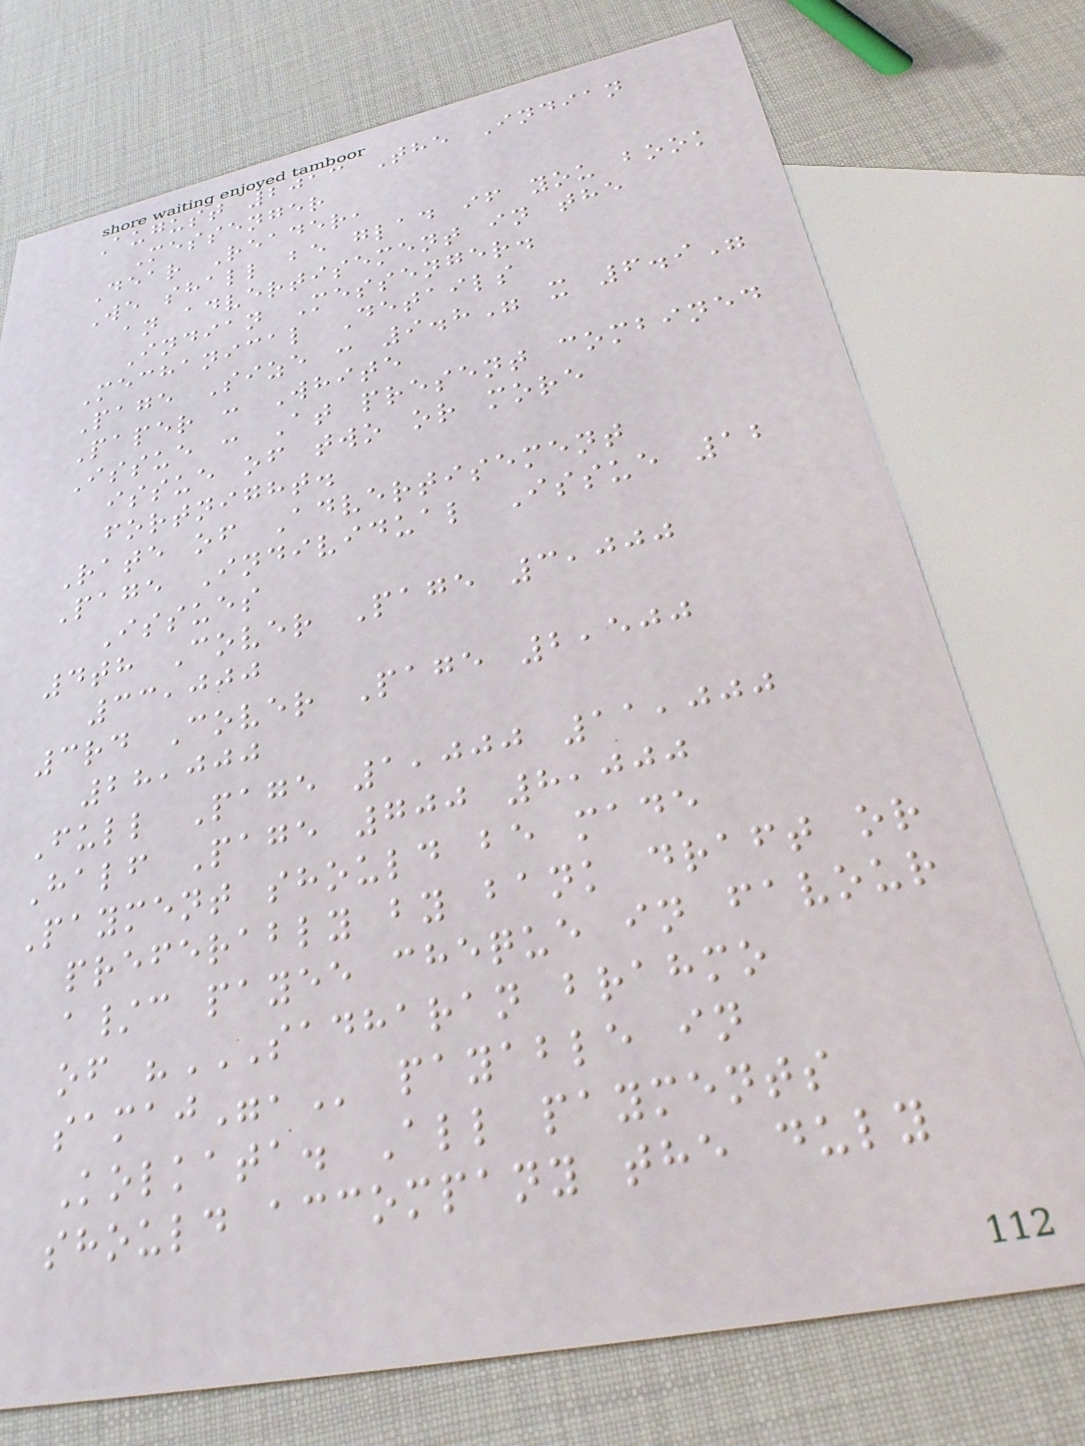August 2013 The Indian
Messenger
Dear Reader,
We shall be glad if you book
an advertisement in the
Indian Messenger.
Mechanical Details
Page Size : 9.8" x 6.9"
Paper : White
Issue : At present combined
issue of two or more
fortnight.
Rate of Advertisement
Page Individual Issue 12
Issues
4th Cover Page 3,000
33,000
3rd Cover Page 2,500
28,000
Full Page 1,000 11,000
Half Page 700 8,000
Payment should be made
preferably by bank draft or
a/c payee cheque in favour
of "SADHARAN BRAHMO
SAMAJ", payable in
Kolkata. All payments
should accompany the duly
